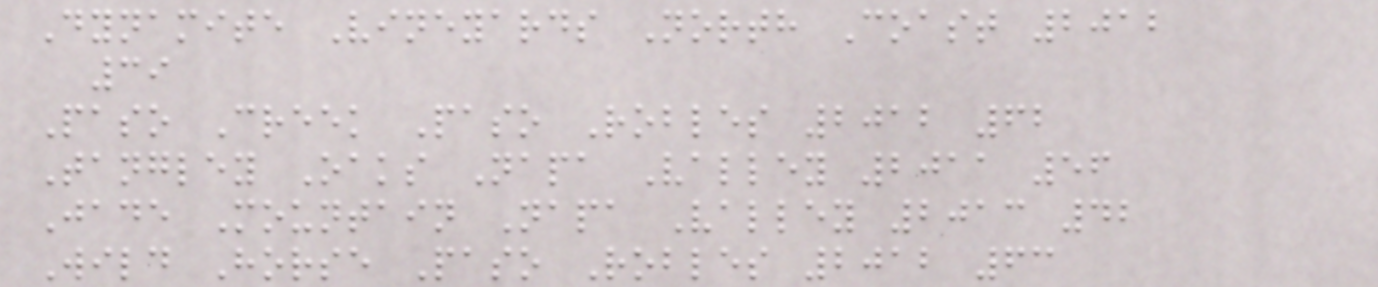Dynamite Vineyards North Coast 2012
39
Paso Creek Paso Robles 2012 62
Tangley Oaks Napa Valley 2011 56
Jade Mountain Napa Valley 2013 42
Wild Horse Paso Robles 2012 63
